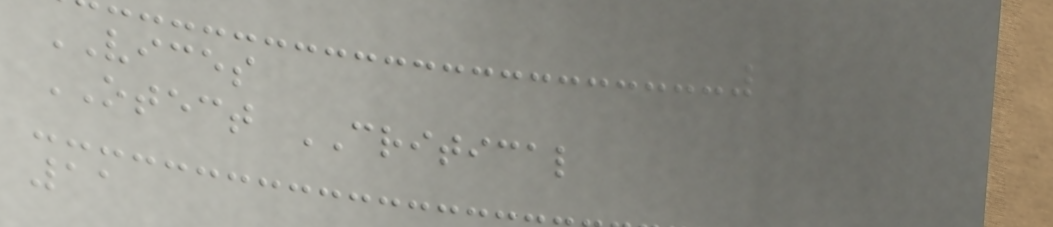VICES
OTECT CRITICAL
11
